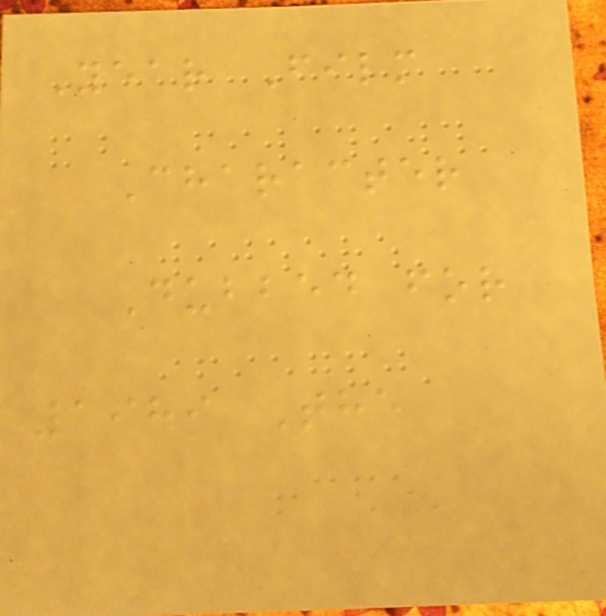Year Film
Character
Dubbed for
1989 The
